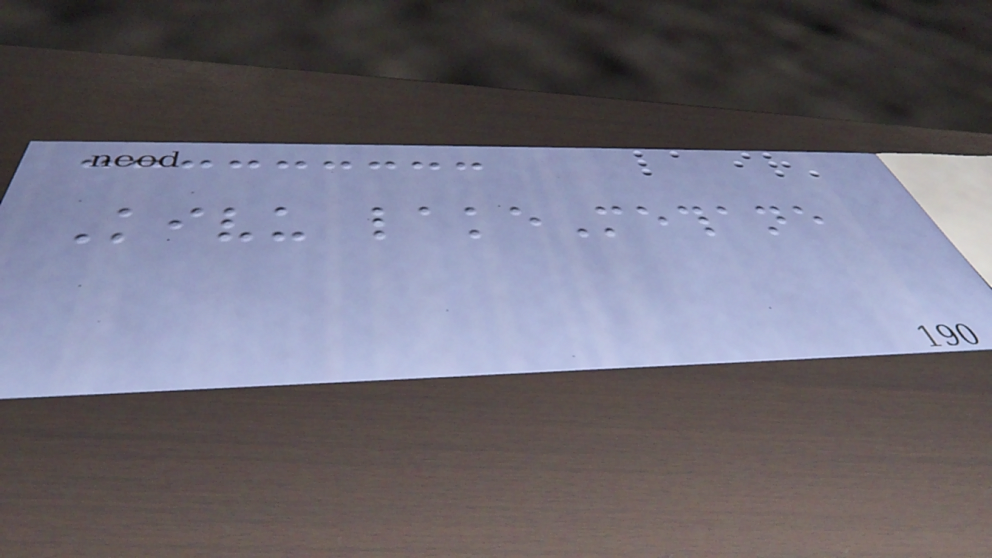Kivu lakeMethane
